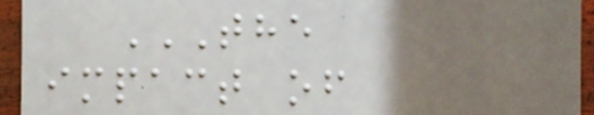THE
IMPACT OF
